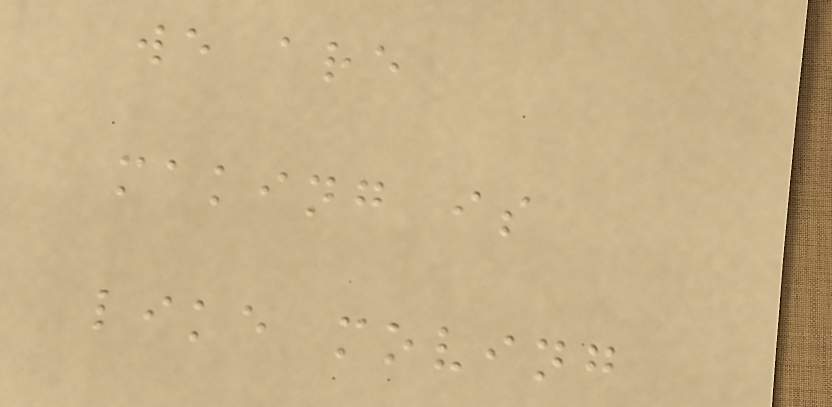we are
making is
like moving
